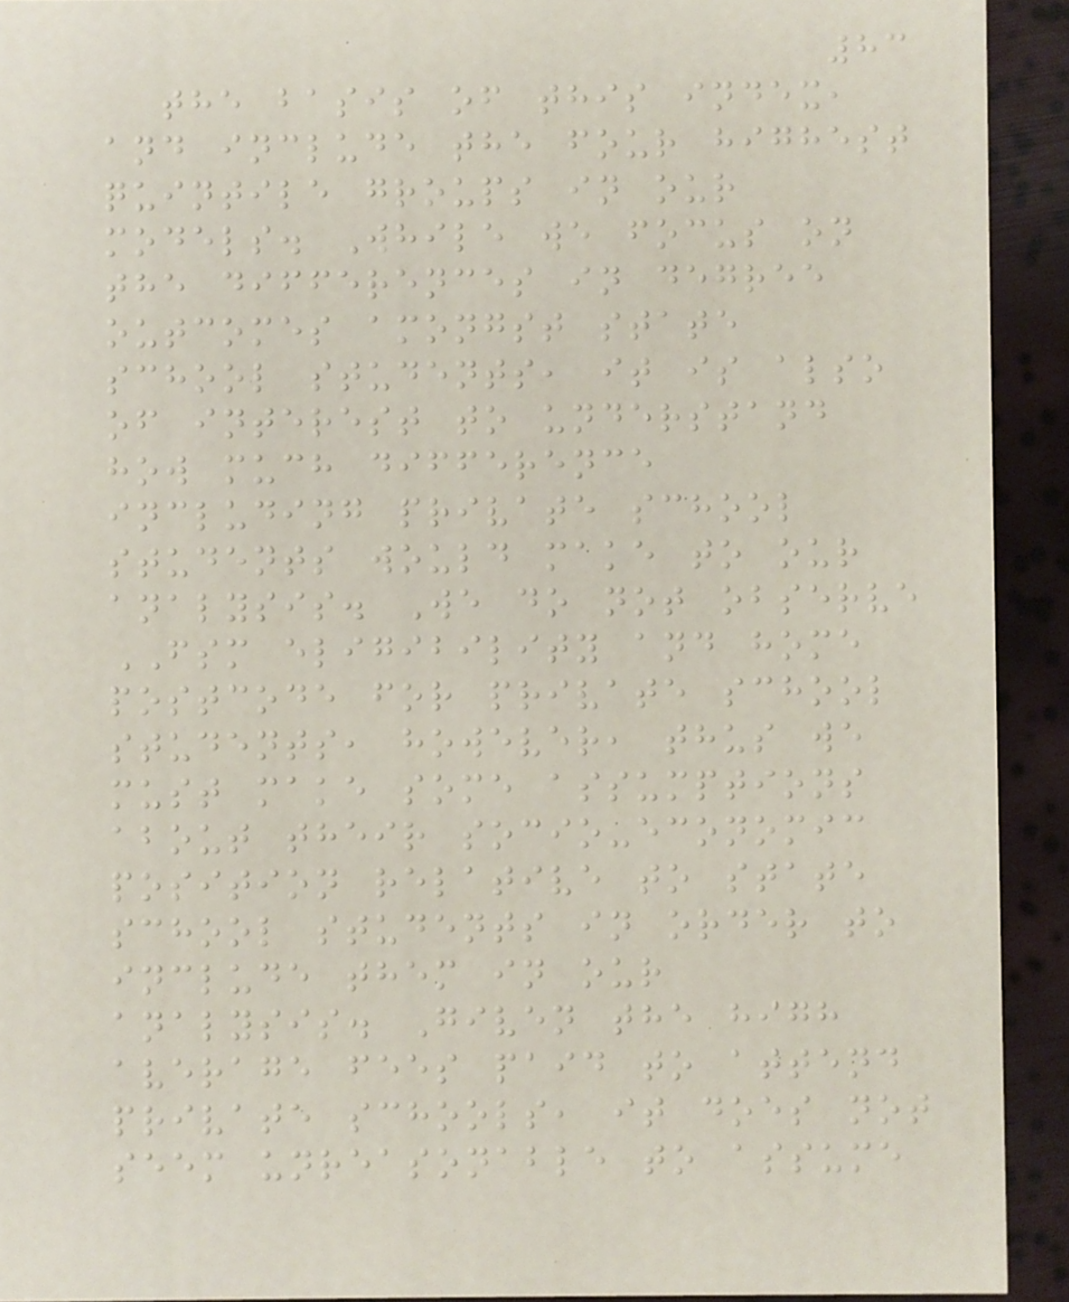83
the basis of this index,
and include the four highest
quintile groups in our
models. While we focus on
the differences in degree
outcomes amongst state
school students, it is also
of interest to understand
how much difference
including private school
students would make to our
analysis. We do not observe
FSM eligibility and home
postcode for private school
students, however, thus we
must make some assumptions
about their socio-economic
position relative to state
school students in order to
include them in our
analysis. Given the high
average fees paid to attend
private schools, it does not
seem unreasonable to assume
